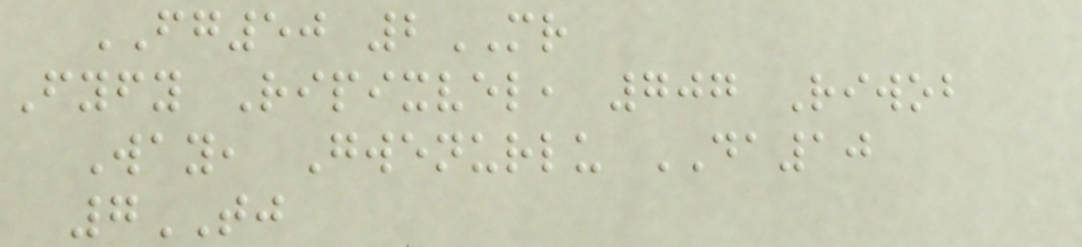FG50 2MR
Fyfy Ripixvel, 707 Riwob
Way, Gwenurlu DA10
7TJ
